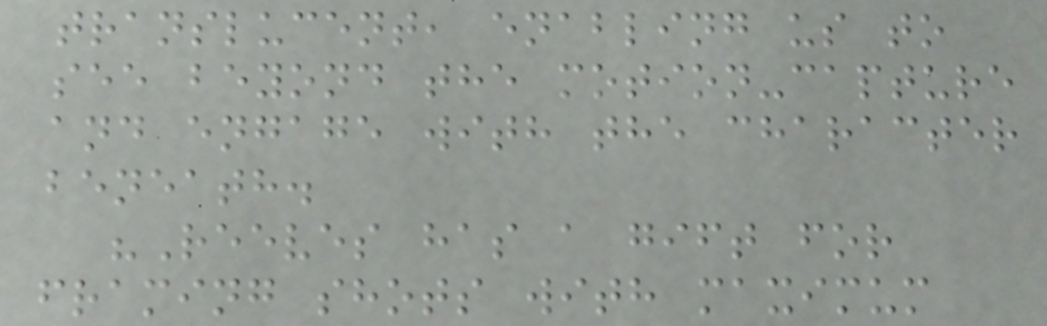translucent, enabling us to
see beyond the motion-capture
and engage with the character
beneath.
"Reeves has a gift for
framing shots with maximum
